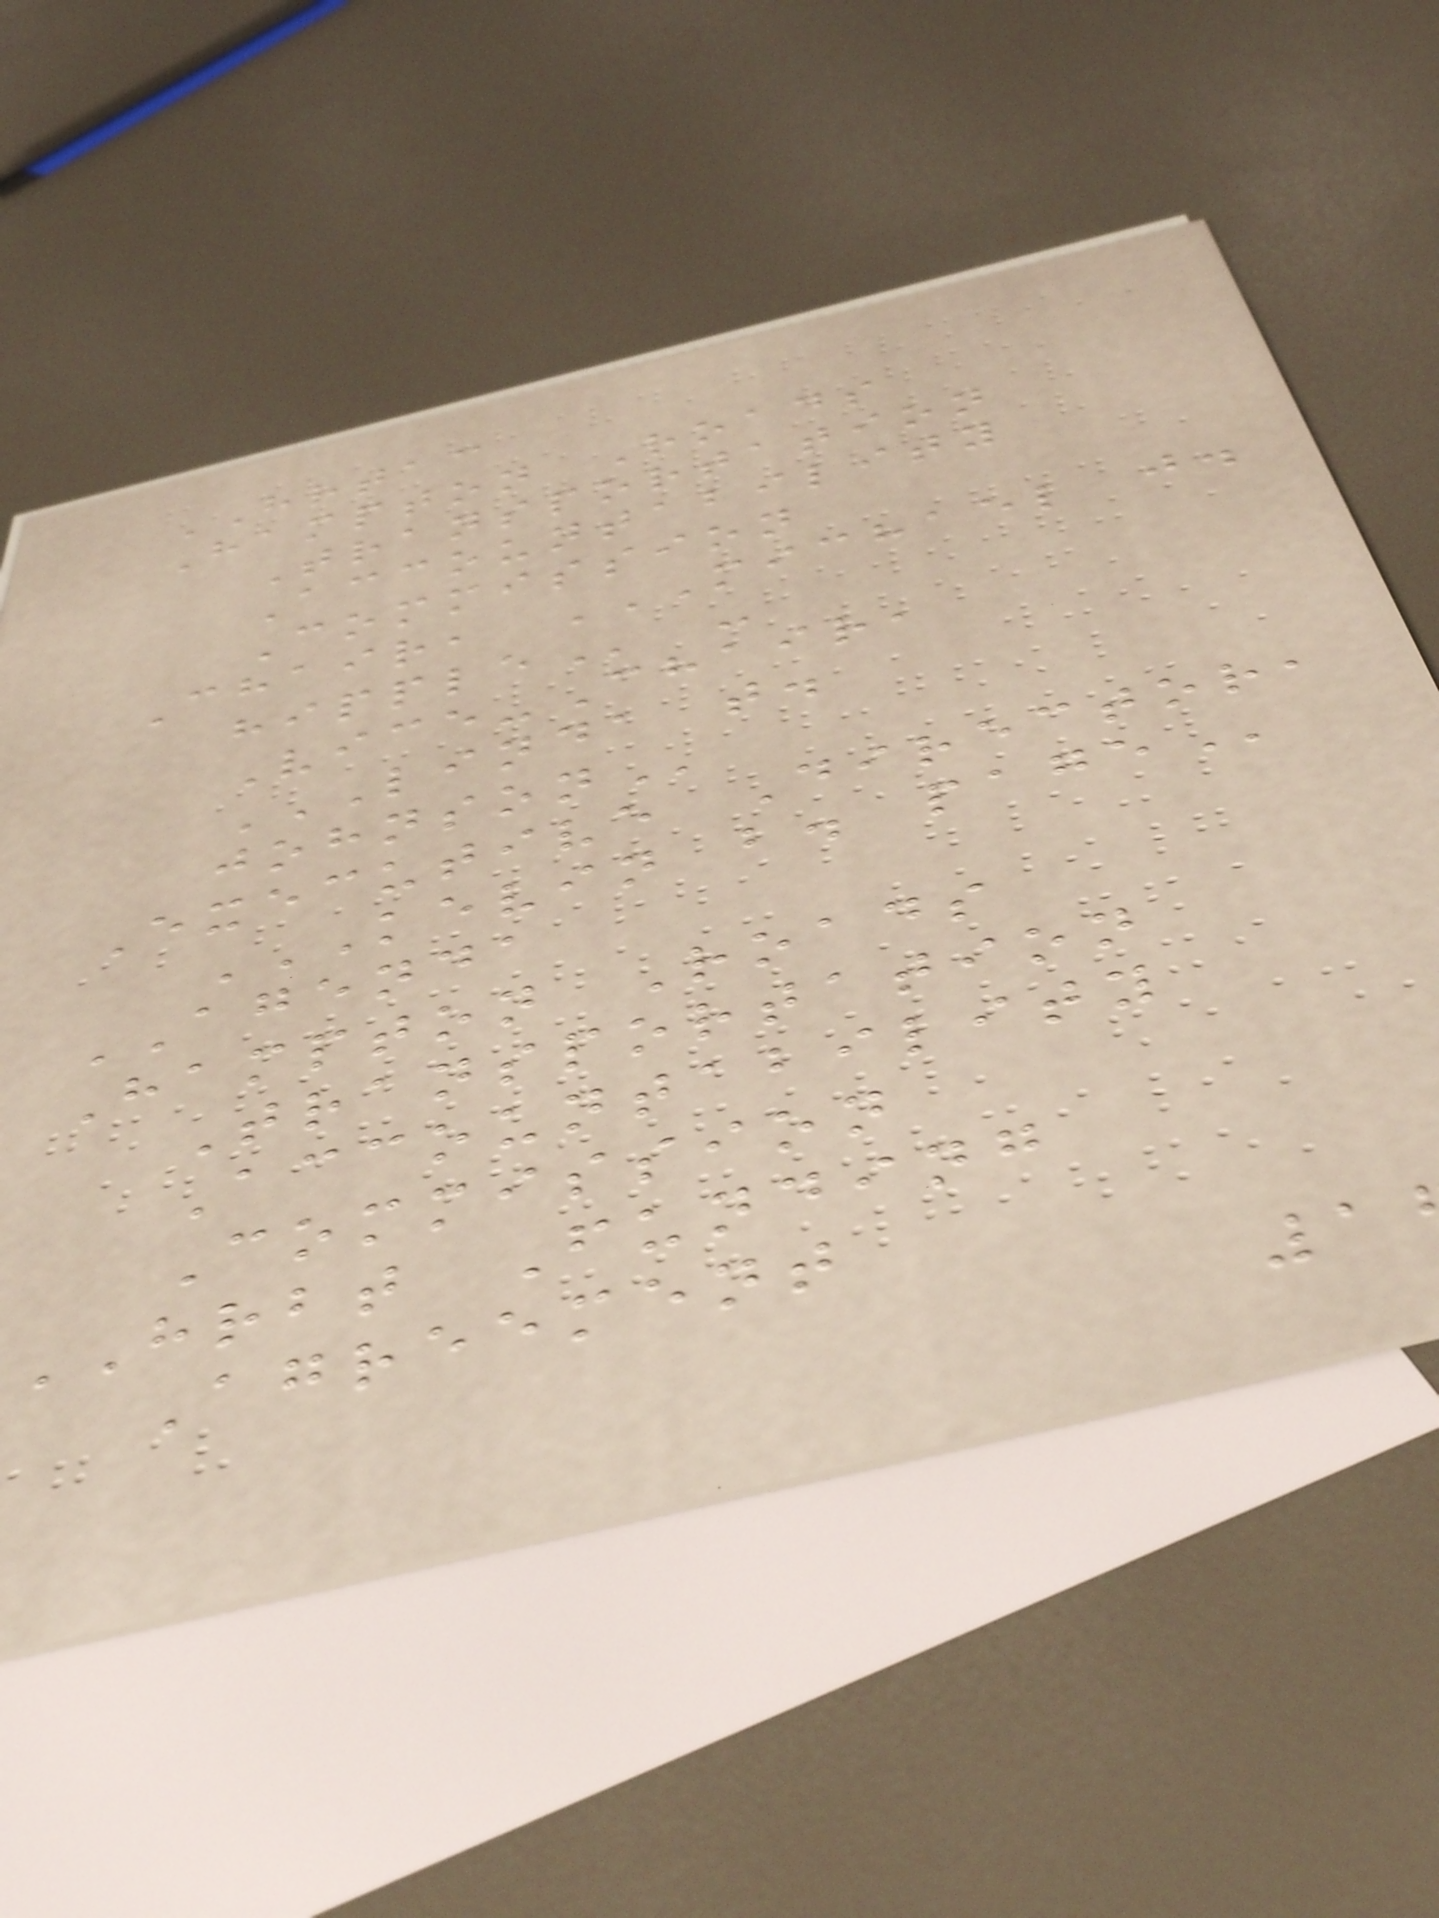HRTAC
Hampton Roads
Transportation
Accountability
Commission
Chair, MICHAEL J.
Vice-Chair,
LINDA T.
Executive Director,
KEVIN B. PAGE
AGENDA
Hampton Roads
Transportation
Accountability
Commission
HRBT Funding
Agreement
